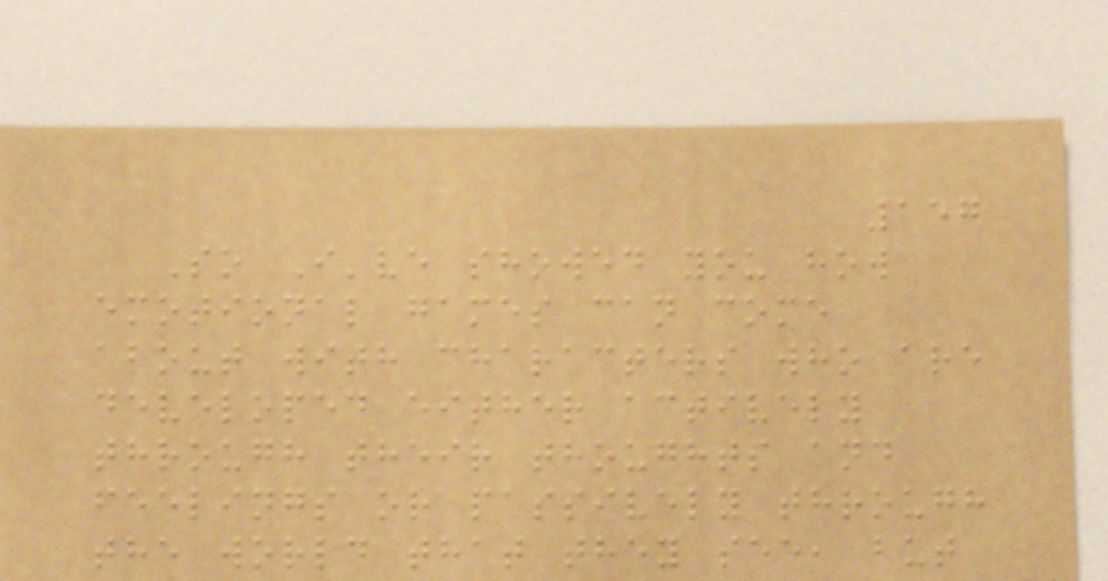157
So I've showed you how
emotional games can come
about with characters who are
developed either actively
through their thoughts and
feelings or passively through
the world that they see, but
